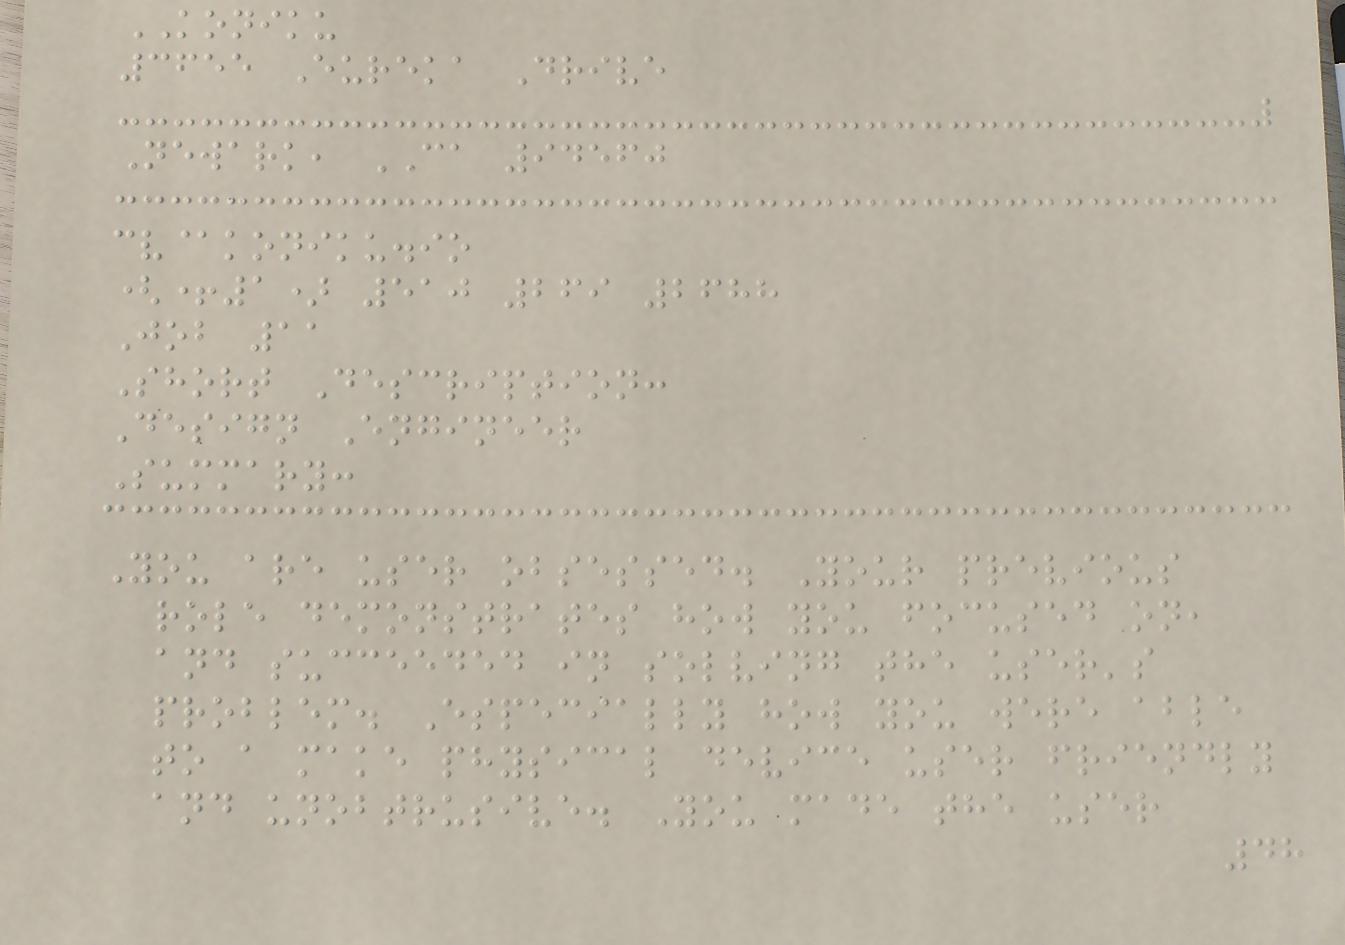KONIKU
3655 Eureka Drive
Newark, CA 94560
cv@koniku.io
(+1) 510 269 2688
Job 11
Short Description:
Design Engineer
Summary:
You are user obsessed. Your previous
role demonstrates how you focused on,
and succeeded in solving the user's
problem. Especially how you were able
to a make physical device user friendly
and unobtrusive. You made the user
48
